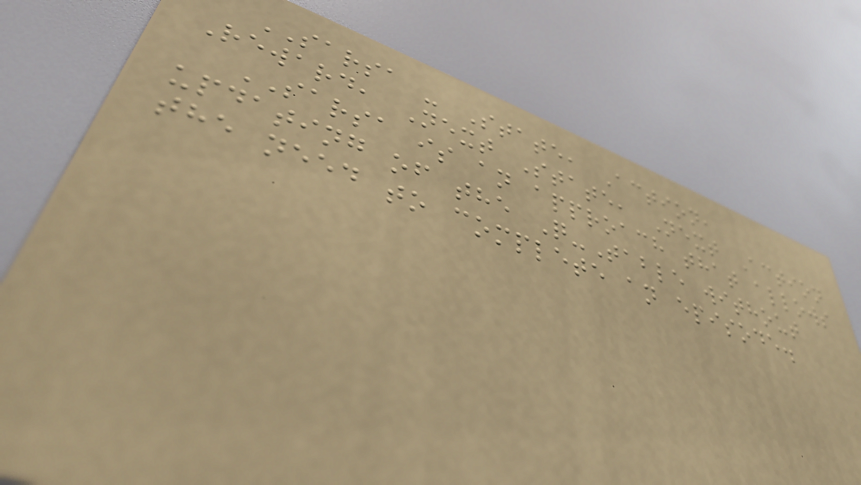SARSA - State, Action,
Reward, Next State, Next Action
SARSA is an approach that allows
updating of the Q-Table without
the need to complete an episode.
